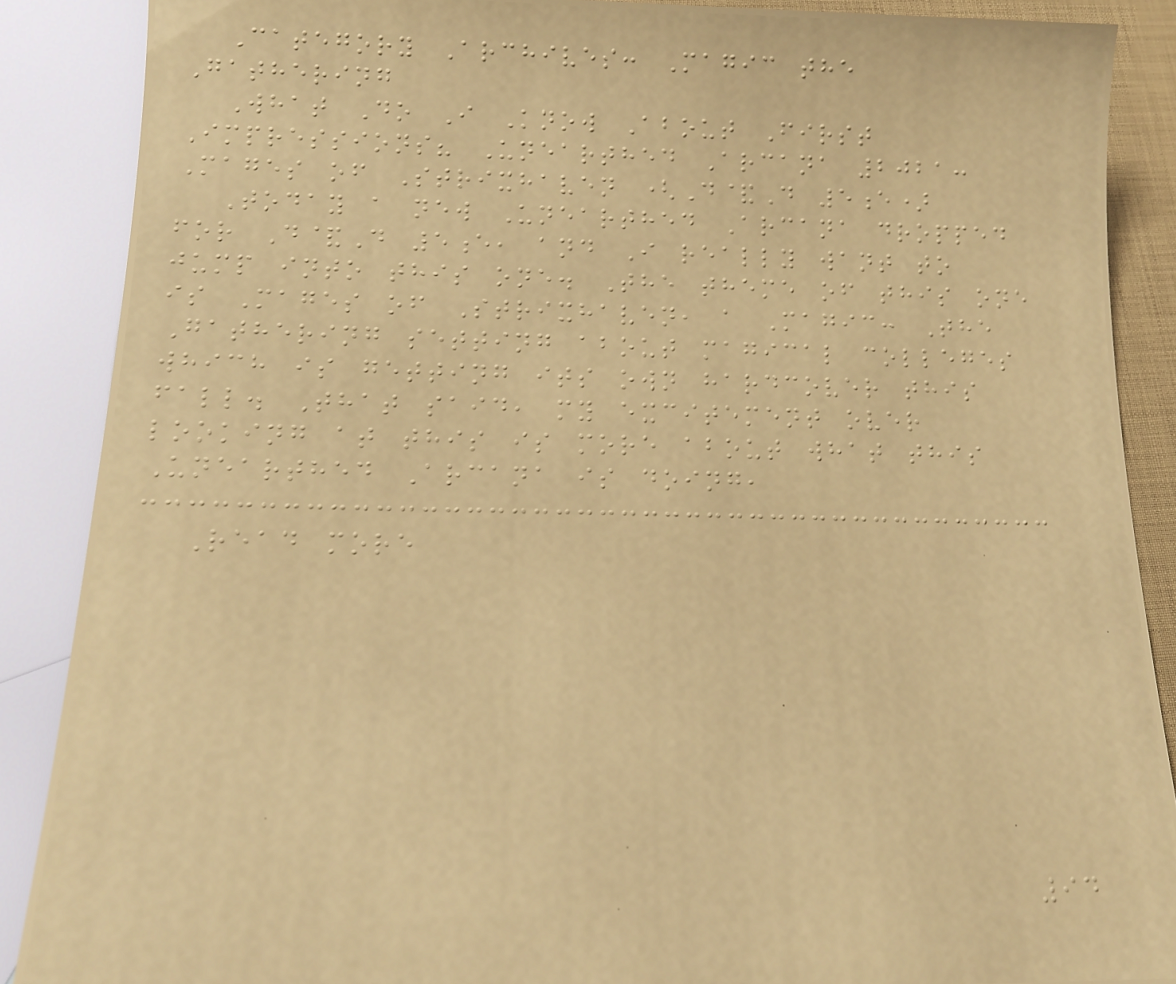Category Archives: Magic the
Gathering
What Do I Know About First
Impressions? Unearthed Arcana 2021:
Mages of Strixhaven (D&D 5e)
Today a new Unearthed Arcana dropped
for D&D 5e, and I really want to
jump into this one. The theme of this one
is Mages of Strixhaven, a Magic: The
Gathering setting about magical colleges
which is getting its own hardcover this
fall. That said, my excitement over
looking at this is more about what this
Unearthed Arcana is doing,
Read more
94
